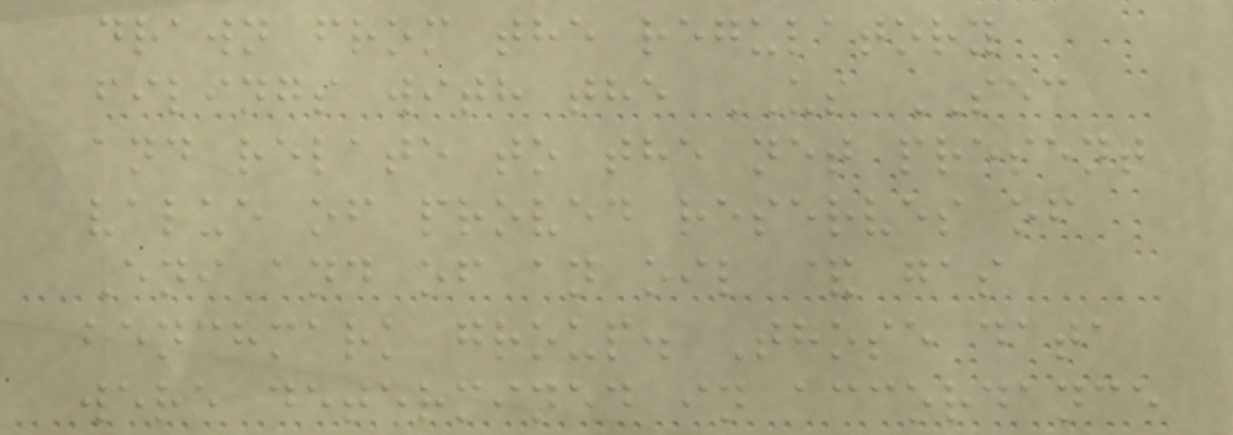drawn from the regulatory
filings with the US SEC
and relate to the net present
value of proved reserves of
Eni and of an oil & gas
benchmark group. Those data
were determined in accordance
